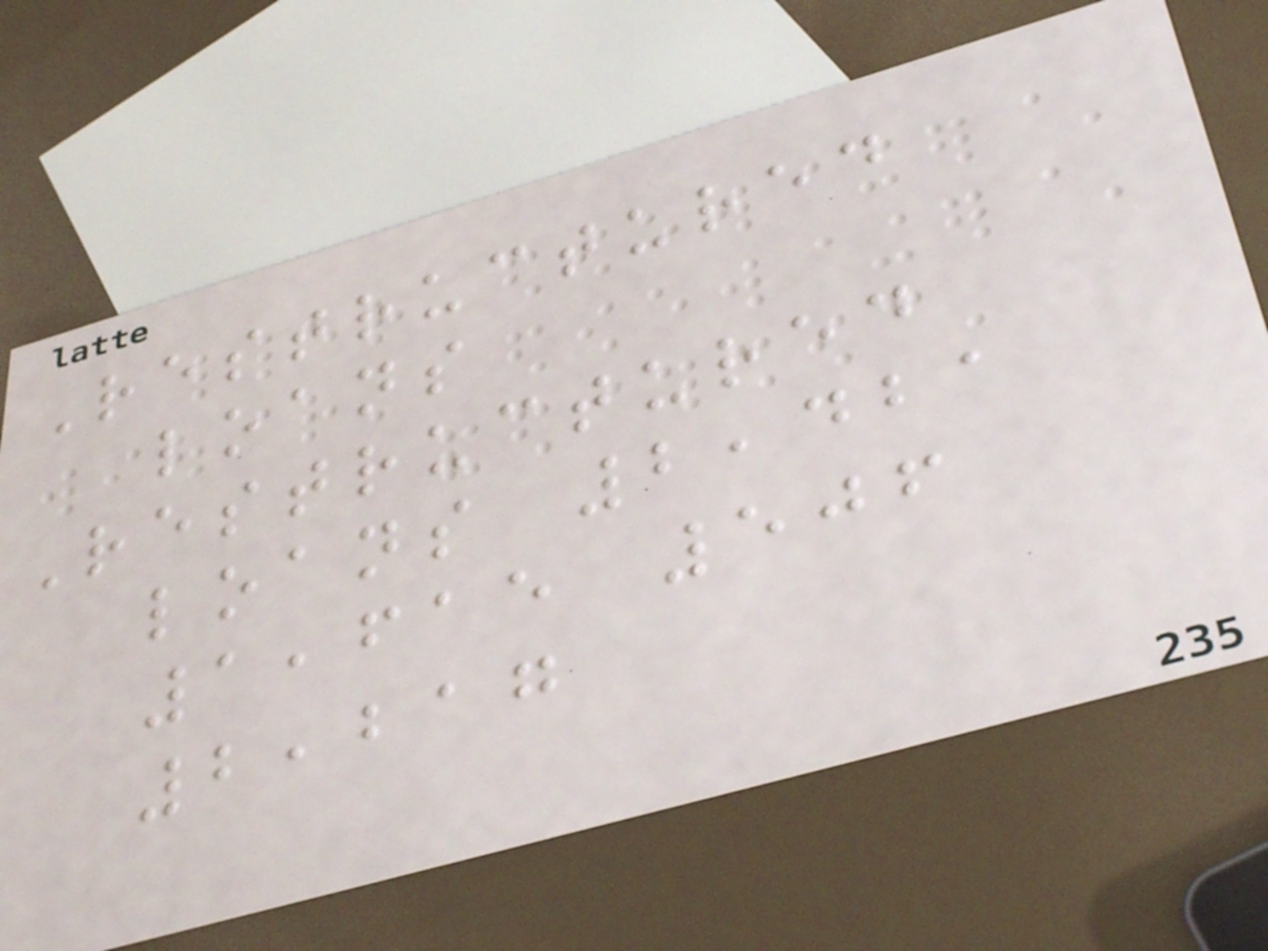Restructured
loans
Restructured
loans 2,421
1,615 506
2,217
